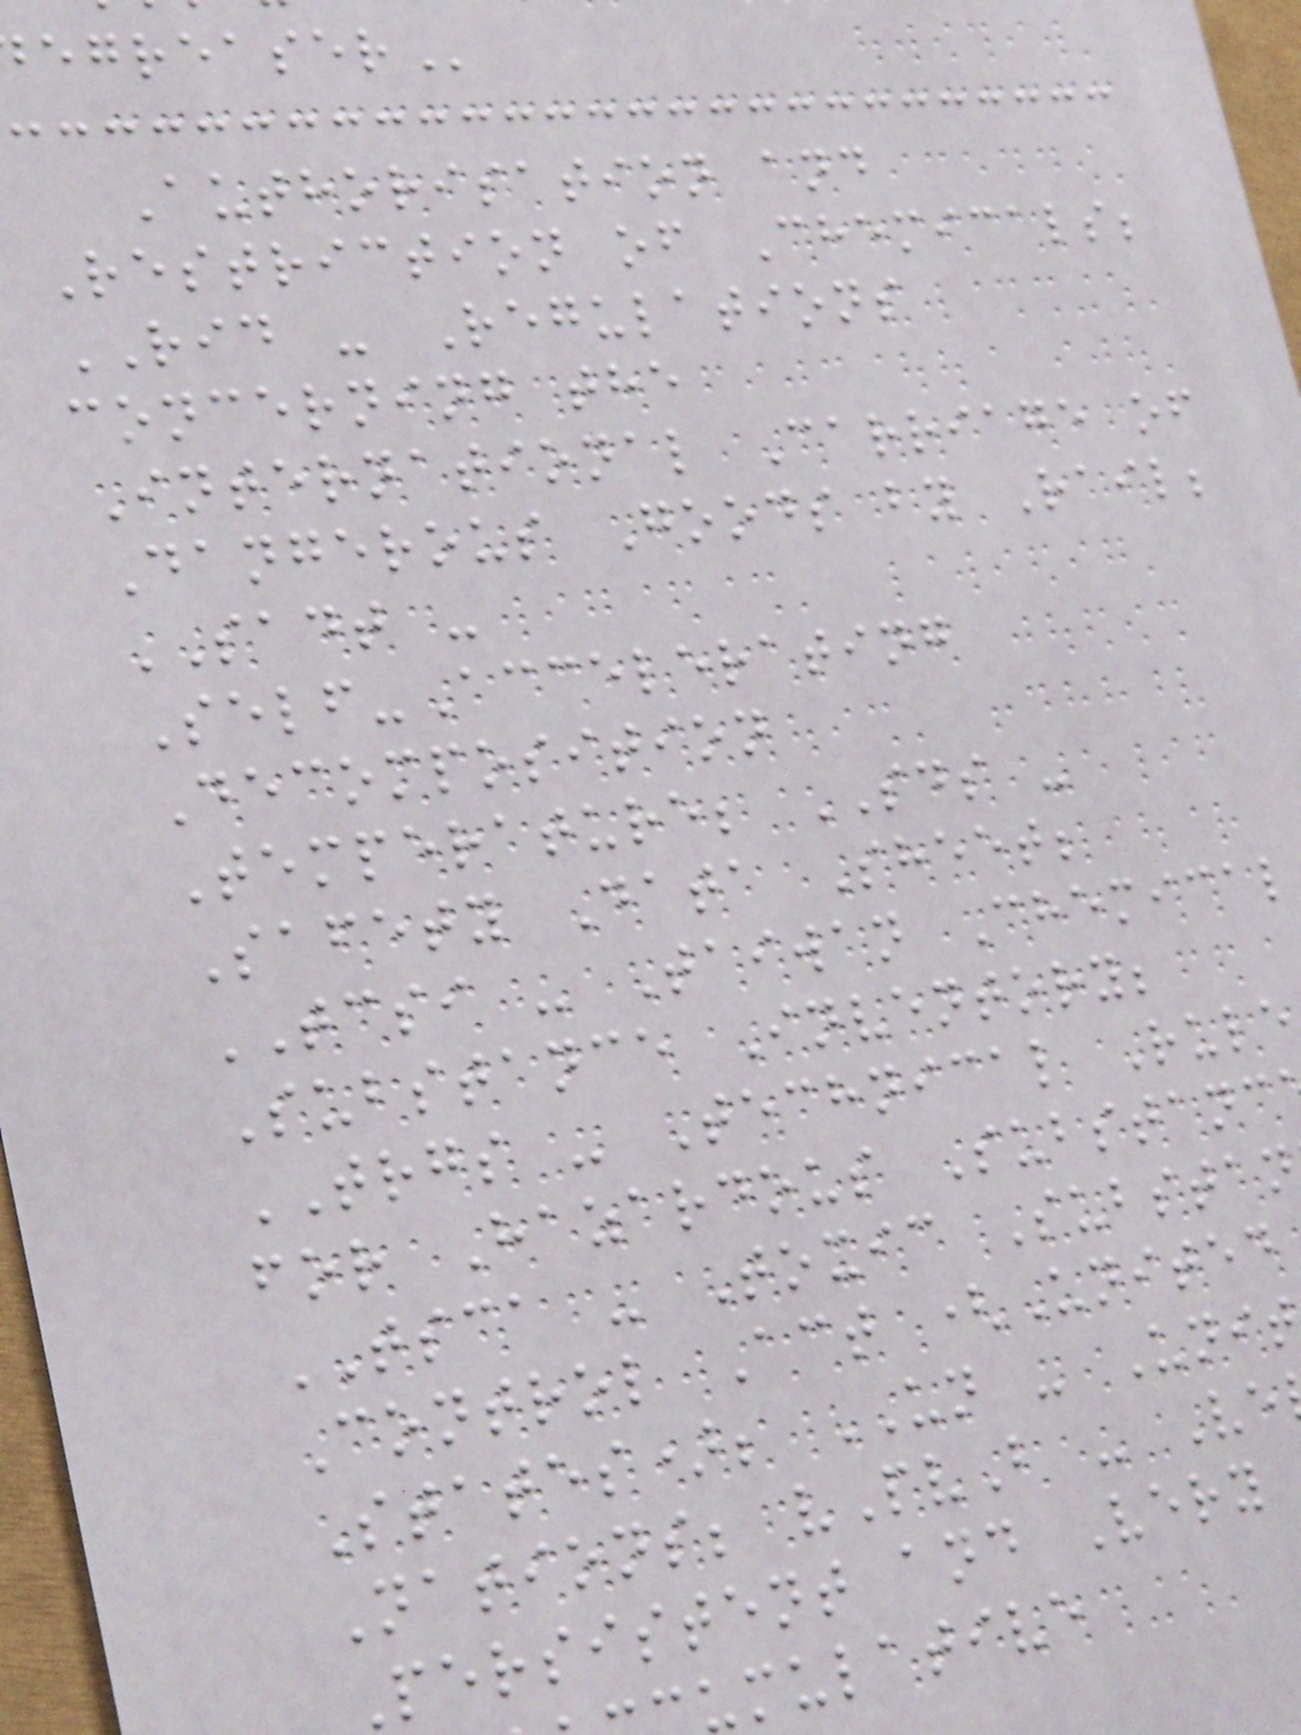Authorisation and
Restriction of Chemicals;
RID - Regulations
concerning the
International Carriage of
Dangerous Goods by Rail;
SADT -
Self-Accelerating
Decomposition
Temperature; SDS -
Safety Data Sheet;
TCSI - Taiwan Chemical
Substance Inventory;
TRGS - Technical Rule
for Hazardous Substanc
TSCA - Toxic Substan
Control Act (United
States); UN - Unit
Nations; vPvB - Ve
Persistent and Very
umulative
